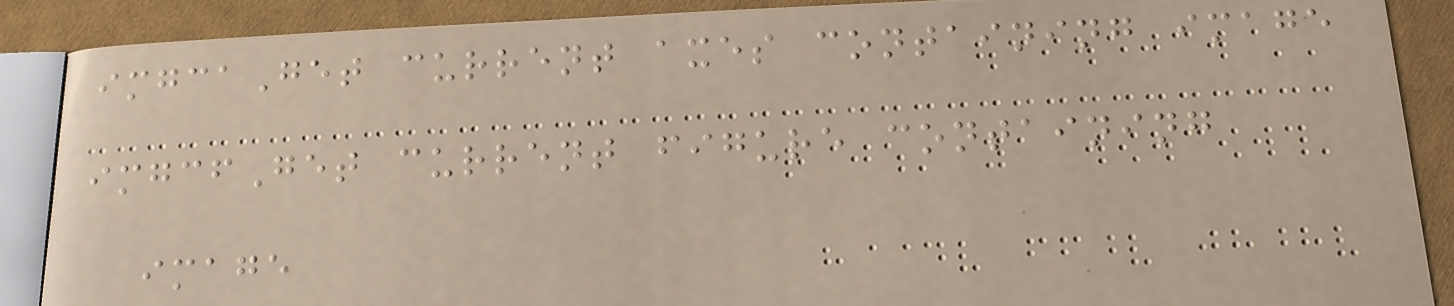imgcaGet current axes containing image
imgcfGet current figure containing
image
